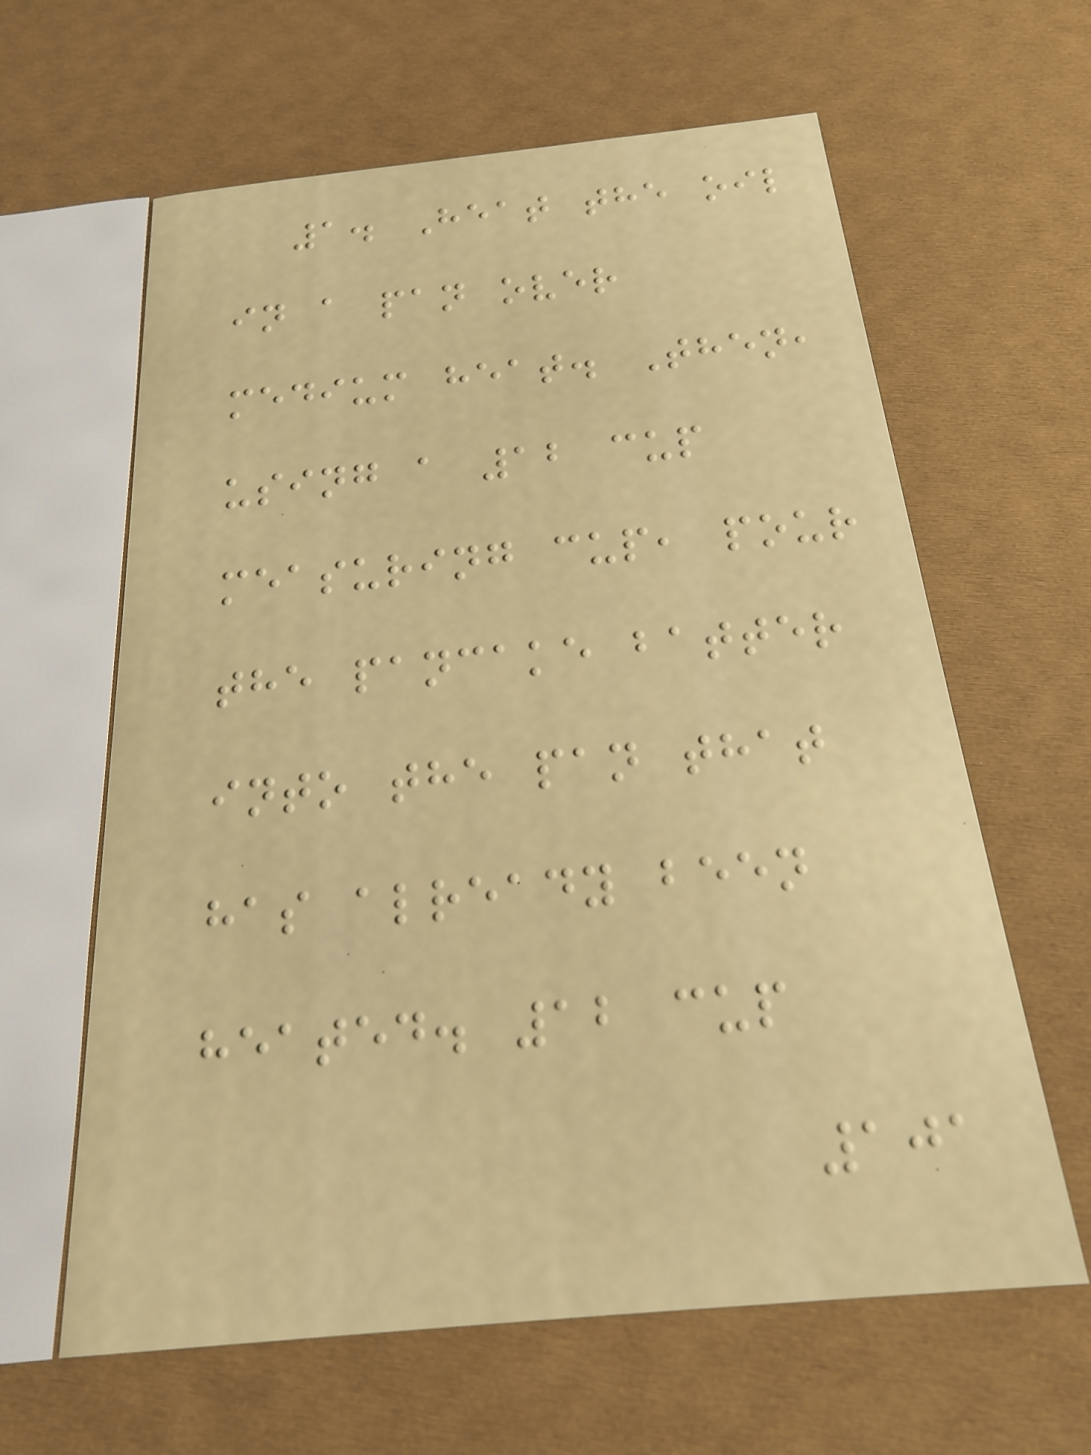1. Heat the oil
in a pan over
medium heat. Then,
using a 12 cup
measuring cup, pour
the pancake batter
into the pan that
has already been
heated. 12 cup
101
